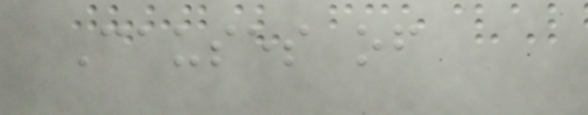Causes of
